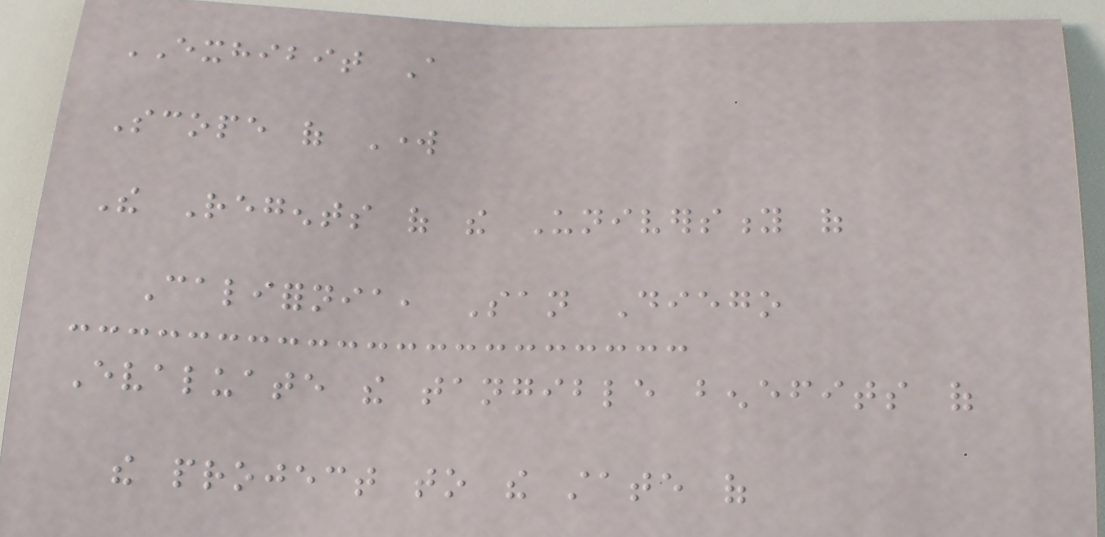EXHIBIT A
Scope of Work
The Regents of the University of
California, San Diego
Evaluate the tangible benefits of
the project to the state of
